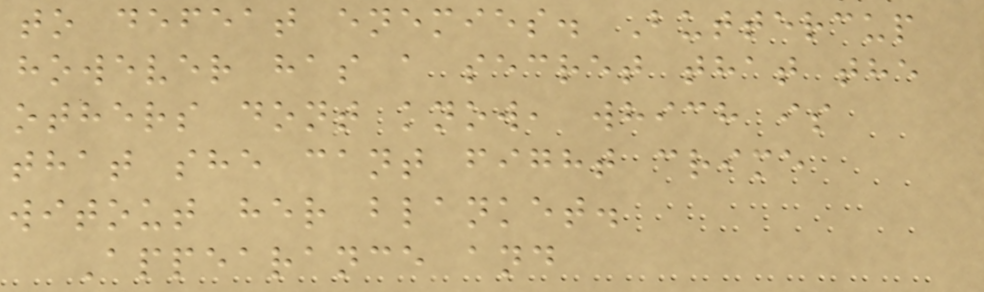to defeat enemies. Buttercup
however has a secret that the
others dont know, which is
that she cant fight crime
witout her blanket.
Appearance and
